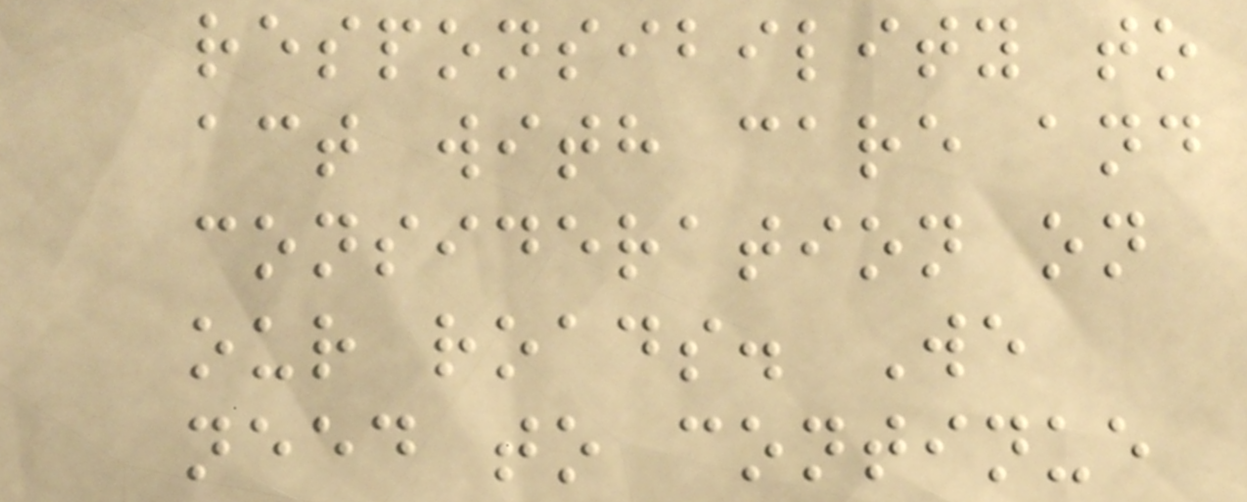responsibility to
act with care and
consideration on
our roads. We
need to continue
